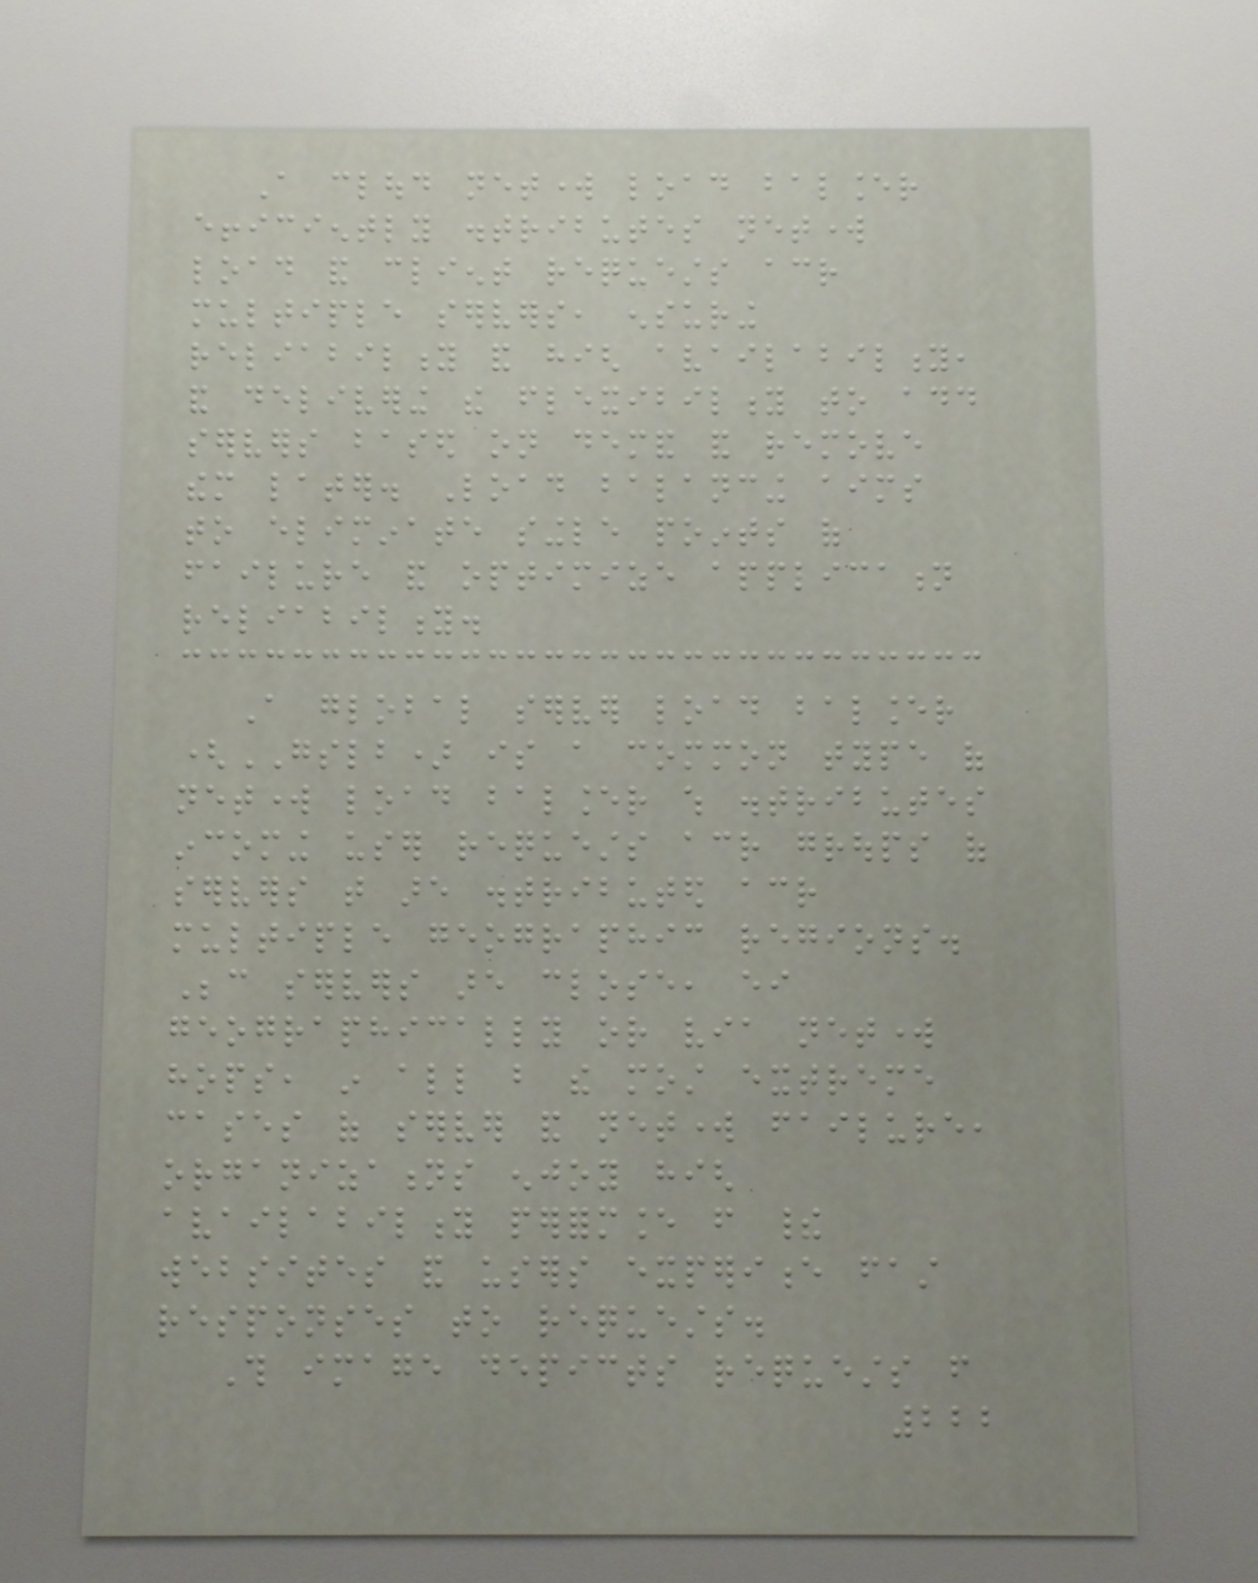A cloud network load balancer
efficiently distributes network
load and client requests across
multiple servers, ensuring
reliability and high availability,
and delivering the flexibility to add
servers based on demand and remove
them later. Load balancing aims
to eliminate single points of
failure and optimize application
reliability.
A global server load balancer
(GSLB) is a common type of
network load balancer which distributes
incoming user requests across groups of
servers that are distributed across
multiple geographic regions.
Because servers are close, either
geographically or via network
hops, in all but the most extreme
cases of server and network failure,
organizations enjoy high
availability performance from their
websites and users experience fast
responses to requests.
This image depicts requests from
222
